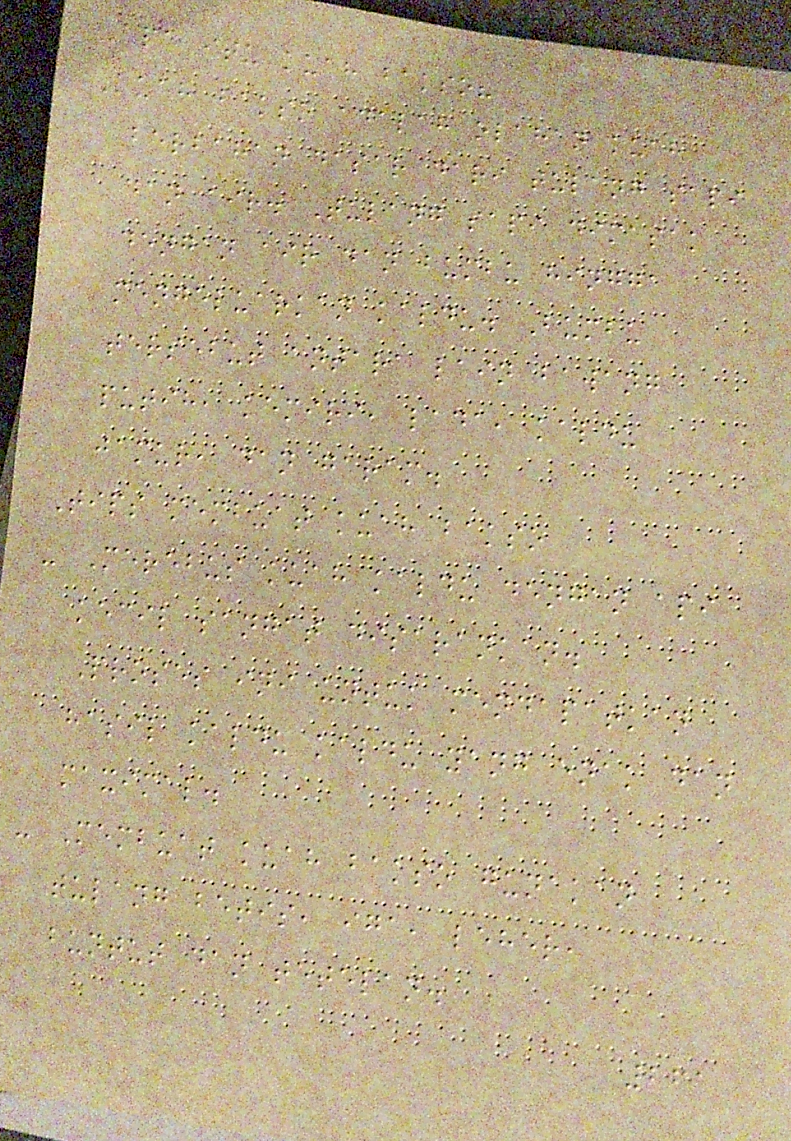Apa itu kuah bakso?
Kuah bakso adalah olahan kuah
berbahan dasar dari tulang sapi
dan air. Tulang sapi dimasak
dengan air dan bumbu hingga
mengeluarkan kaldu. Bumbu
tersebut antara lain bawang
putih, kemiri, lada, kaldu
jamur, dan garam.
Tips membuat kuah bakso
- Merebus kuah kaldu dengan api
kecil sangat disarankan.
Proses ini untuk mendapatkan
hasil kaldu kaldu yang enak dan
maximal.
- Membuat kuah bakso gunakan
tulang betis, iga, leher,
buntut dan tetelan.
261
